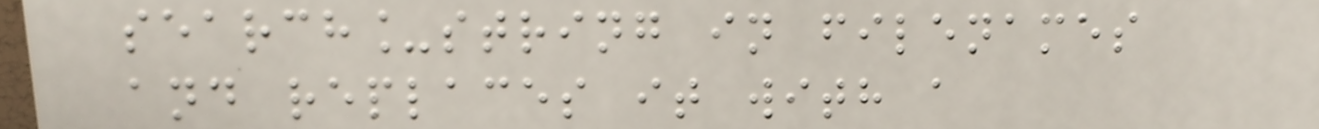search_string in filenames
and replaces it with a
